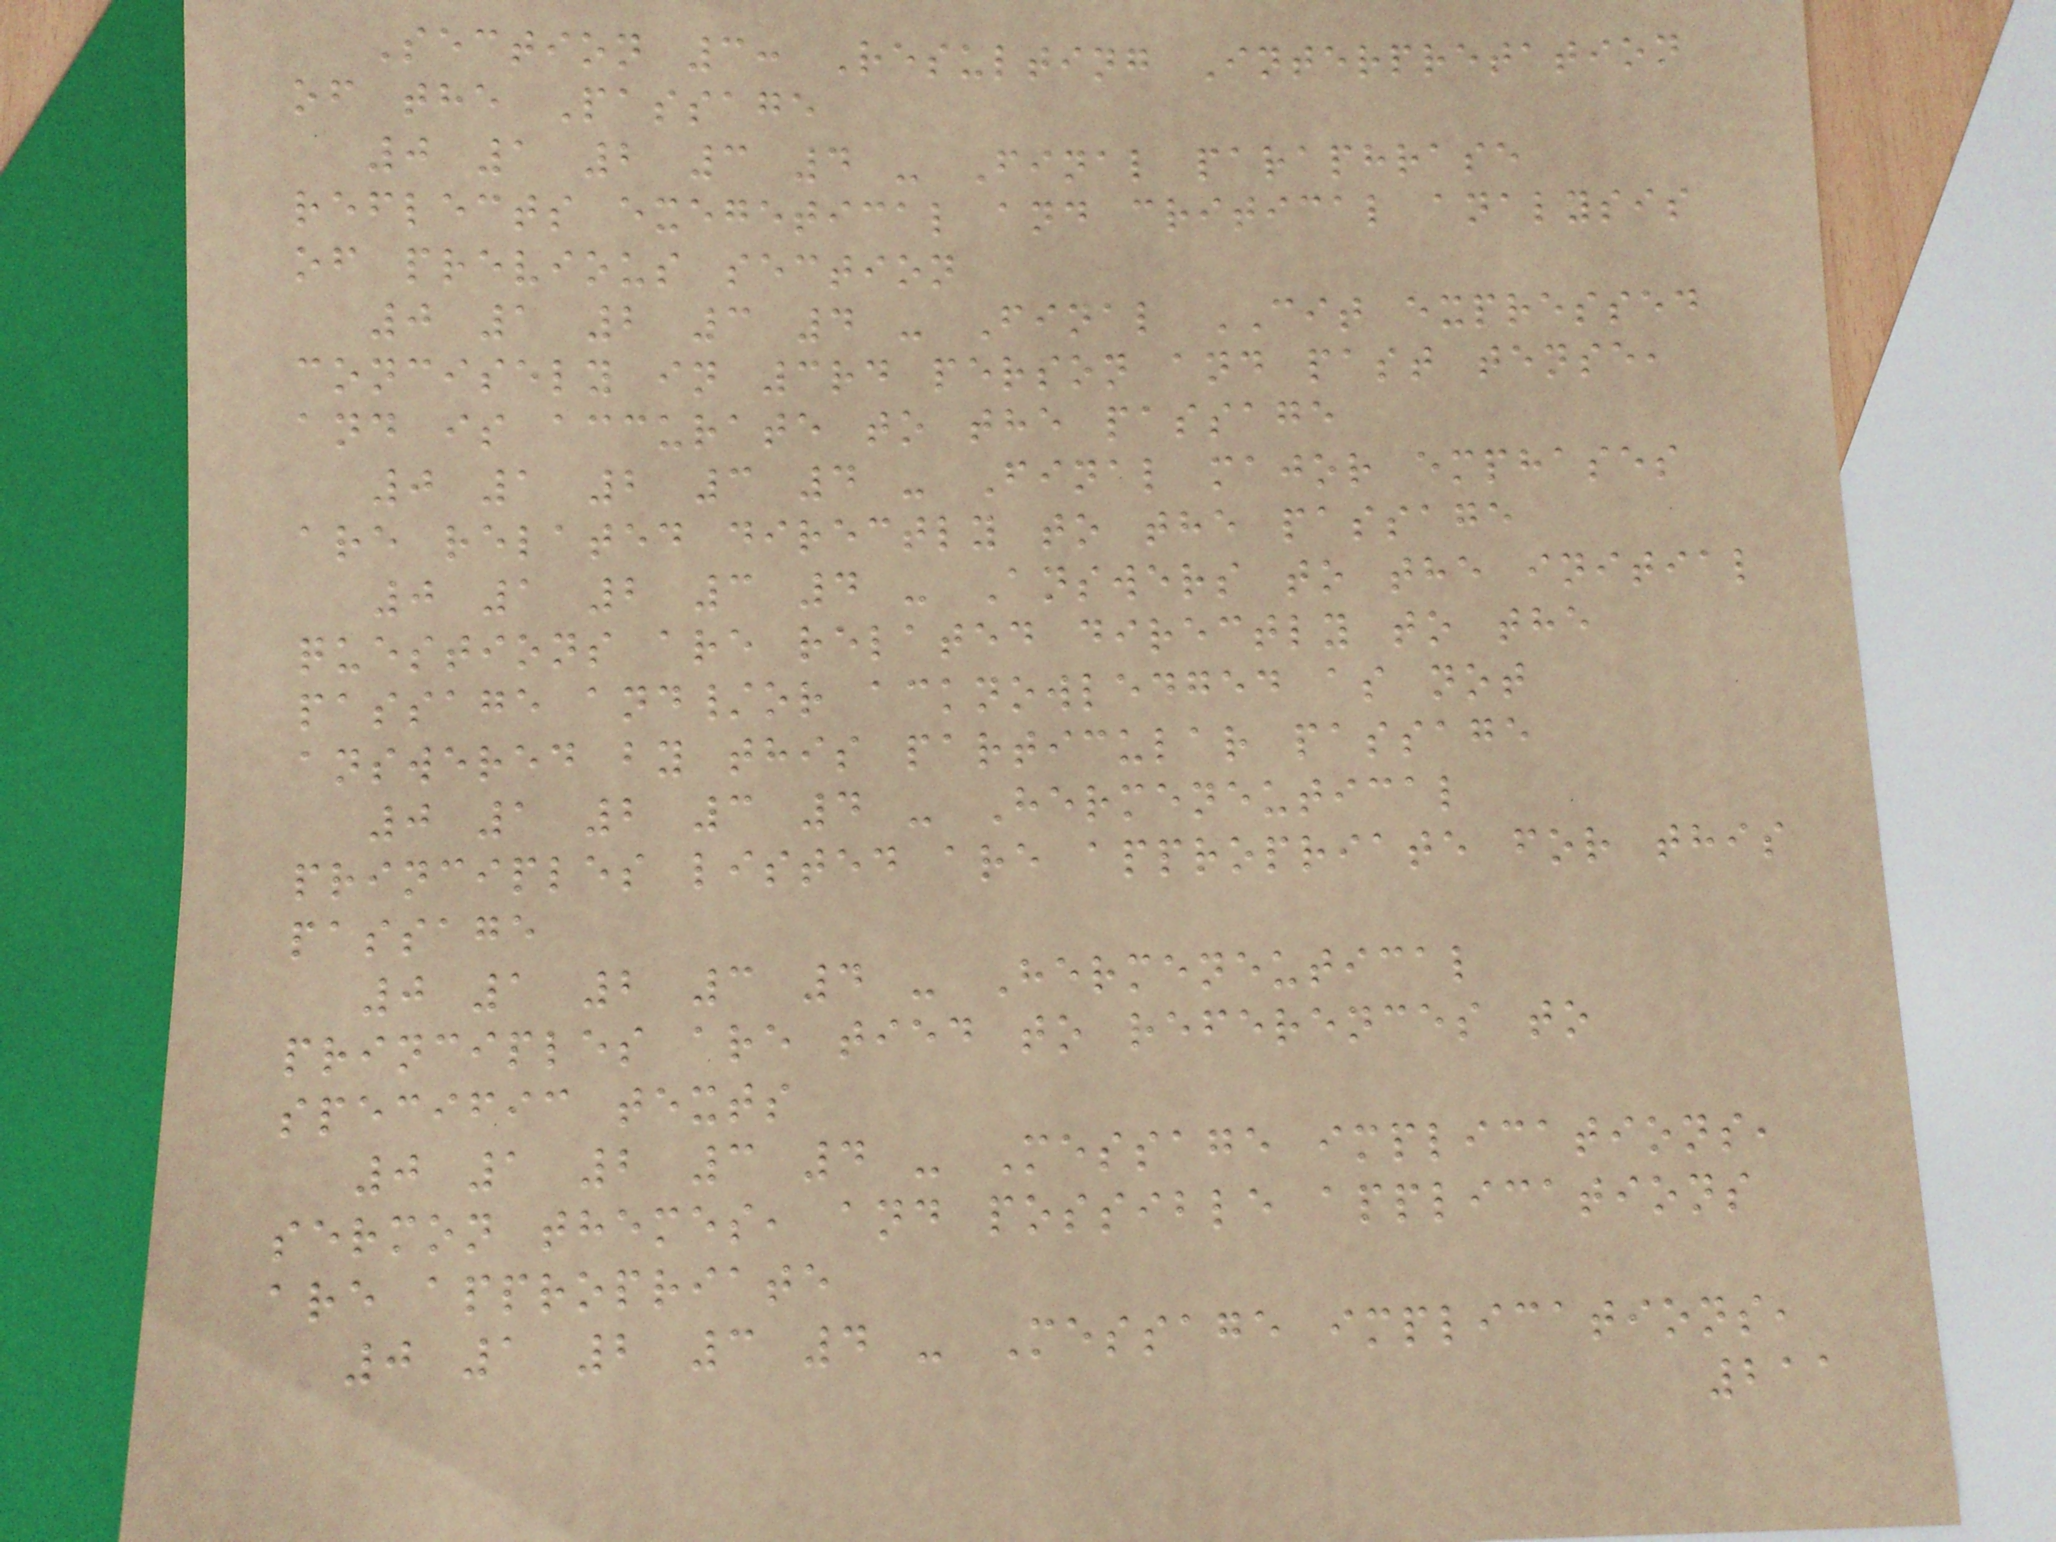Section 3: Resulting Interpretation
of the Passage
0 1 2 3 4 - Final paraphrase
reflects exegetical and critical analysis
of previous section
0 1 2 3 4 - Final CIT expressed
concisely in 3rd person and past tense,
and is accurate to the passage
0 1 2 3 4 - Final major emphases
are related directly to the passage
0 1 2 3 4 - Answers to the initial
questions are related directly to the
passage and/or acknowledged as not
answered by this particular passage
0 1 2 3 4 - Hermeneutical
principles listed are appropriate for this
passage
0 1 2 3 4 - Hermeneutical
principles are tied to references to
specific texts
0 1 2 3 4 - Message implications,
sermon themes, and possible applications
are appropriate
0 1 2 3 4 - Message implications,
211
